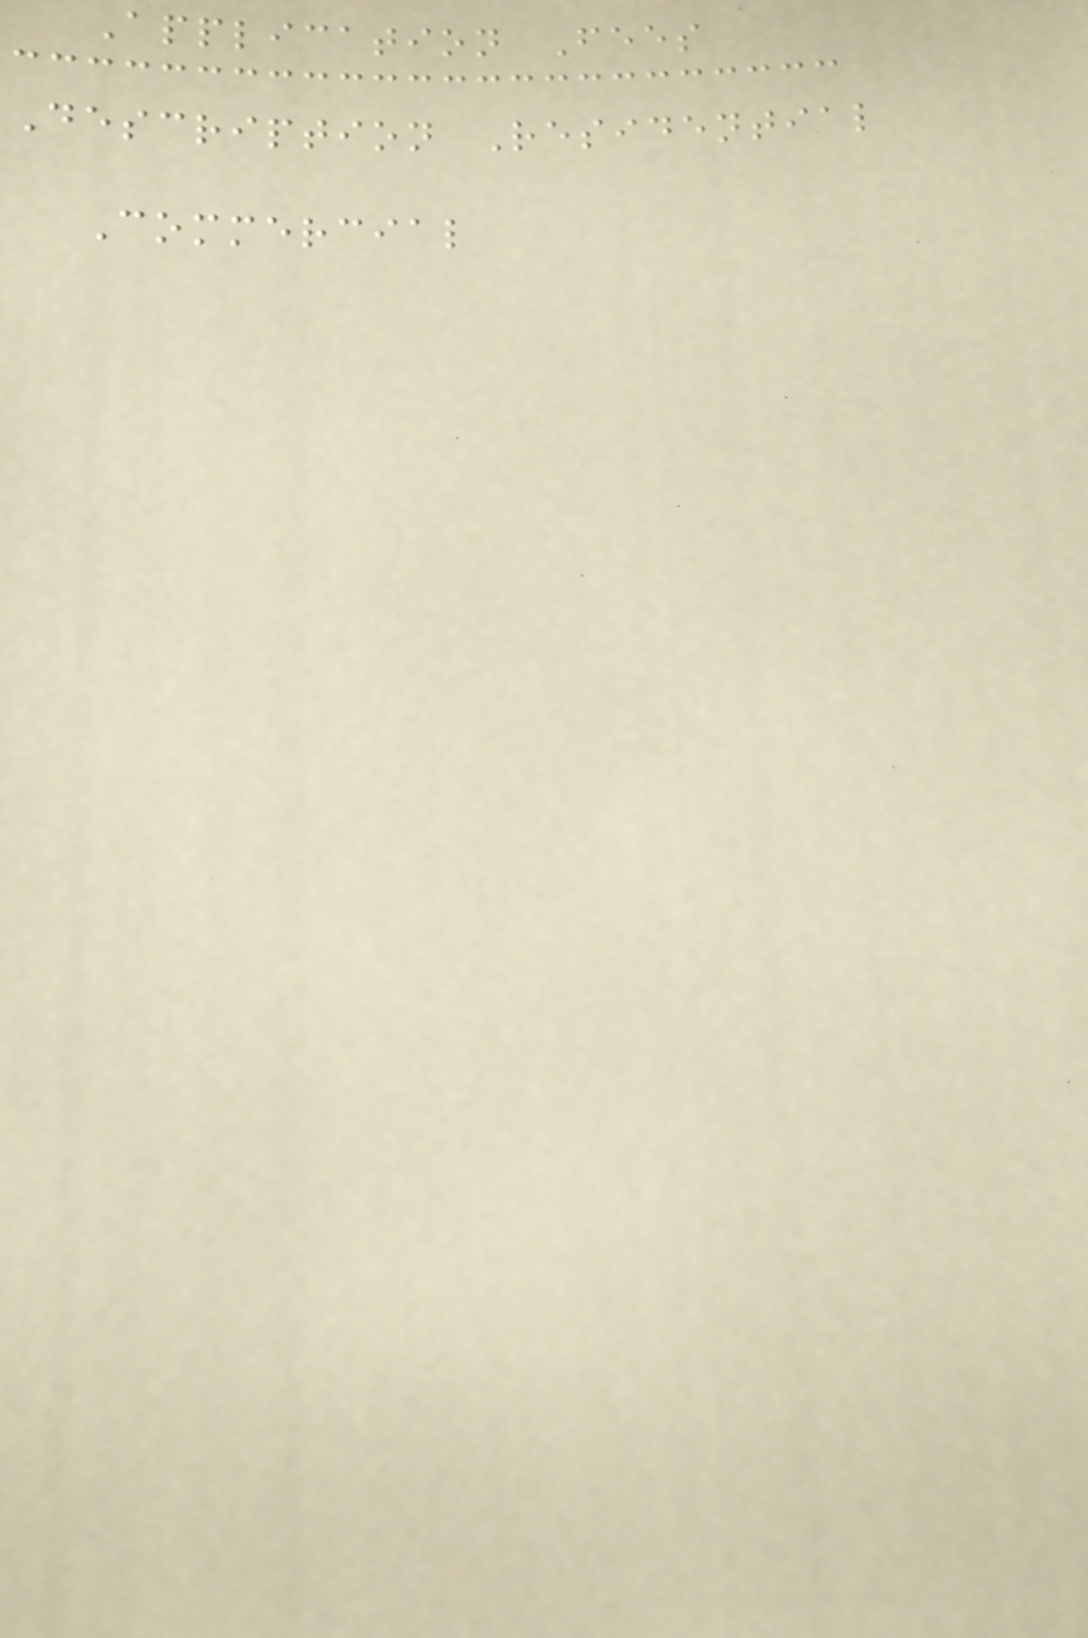Application Fees
Description Residential
Commercial
